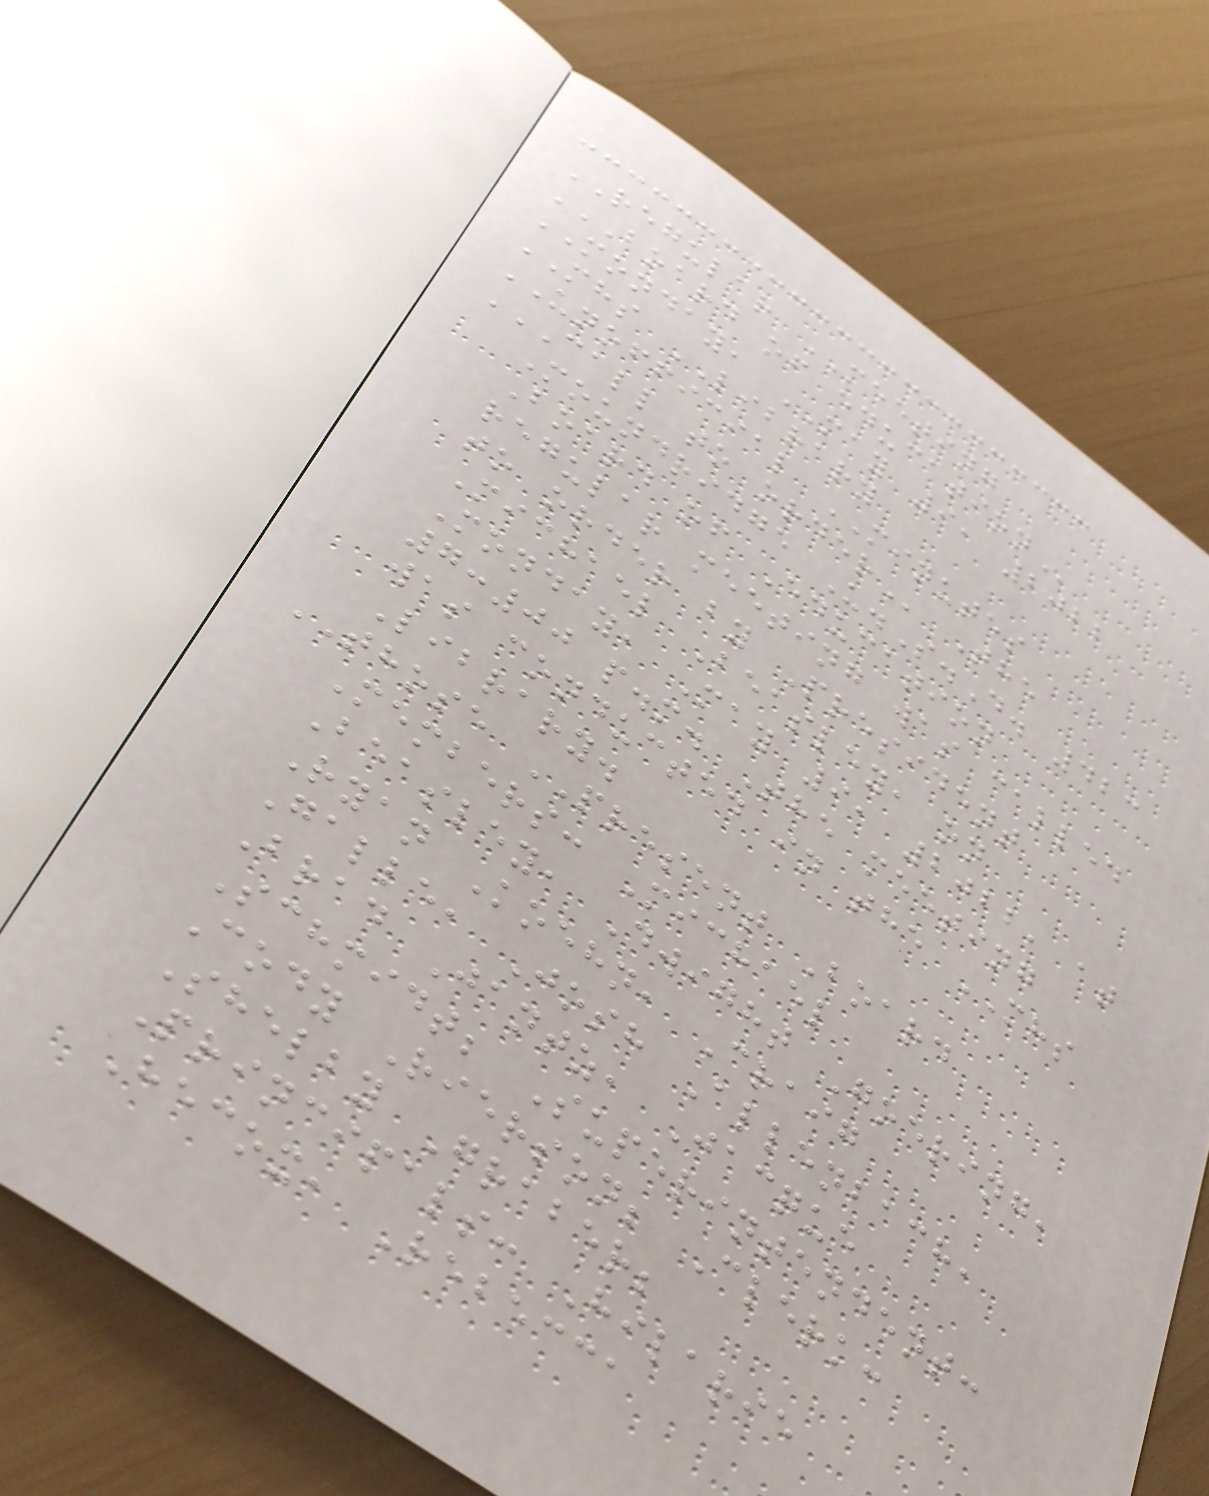REGULAR MEETING
BOARD OF EDUCATION
MONDAY, MAY 9, 2022
MHS LIBRARY
UNOFFICIAL MINUTES
CALL TO ORDER The
Moundridge U.S.D. 423
Board of Education
regular meeting was called
to order by President
Michael Beasley, on
Monday, May 9, 2022, at
7:00 p.m. The meeting
was conducted in the MHS
Library.
THOSE PRESENT Board
Members: Michael
Beasley, Dwight Goering,
Ryan Koehn, Craig
Galle, Josh Allenbach,
Brad Jantz, Jacque
Schmidt; Superintendent:
Cody Rierson; Clerk:
Shelby Graber;
Principals: Hilarie
Hecox, Rebecca
